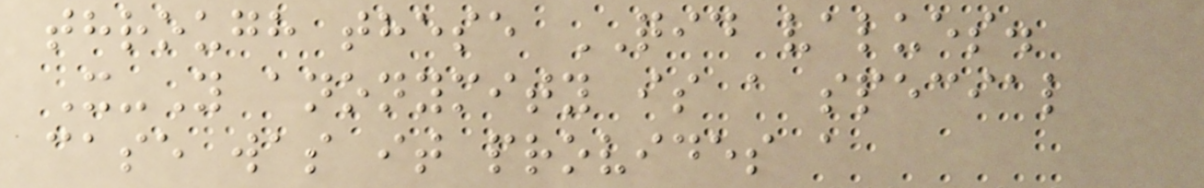through these QID values.
X-Y anonymity is a special
case was it provides a
